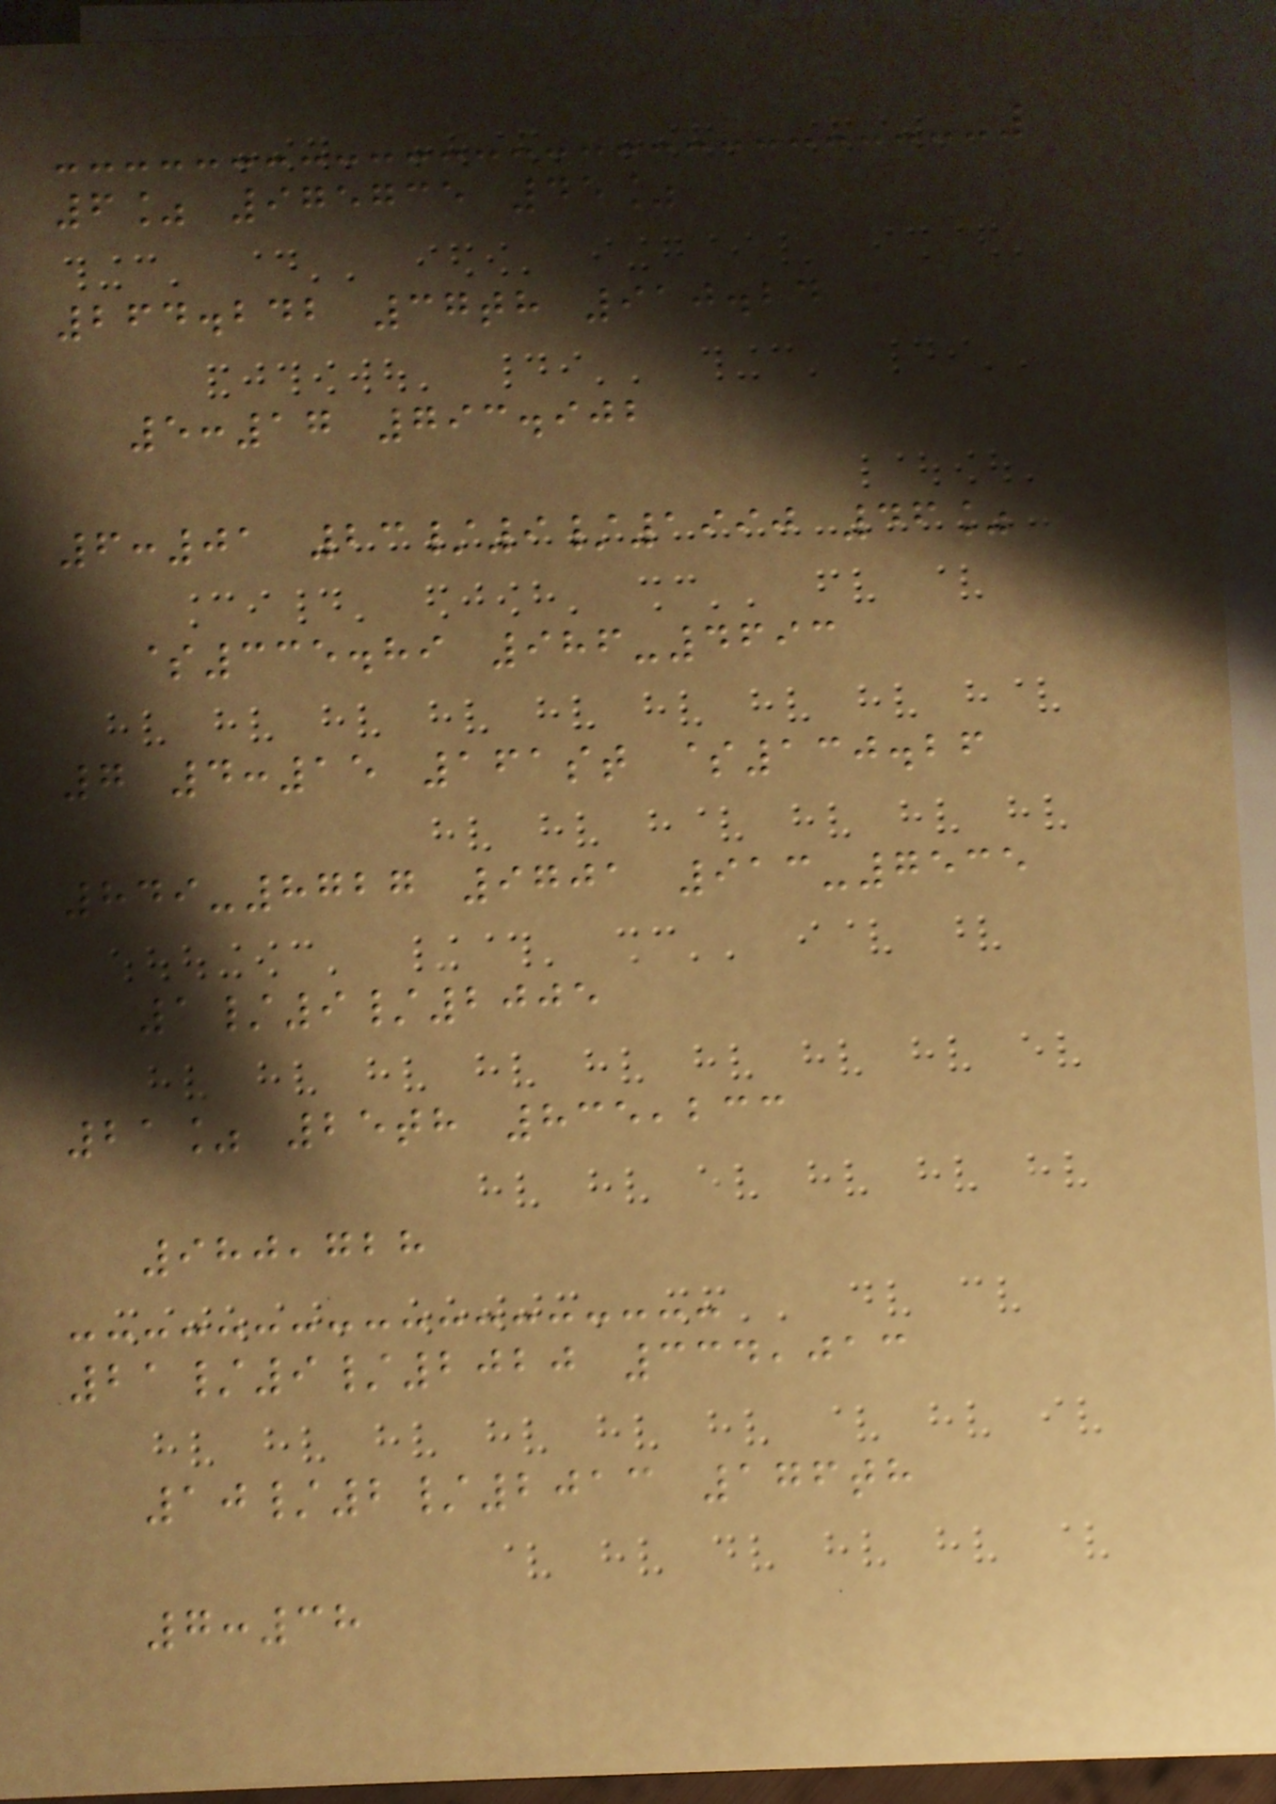6% 975735 45%
264.242 37th 910.24
5:17 793.902
6:01 23/9/1990 46%
$335.89 986-4693
7 4:15 161st $130.26
849-8727 9701 913-7535
1/9/2005
21% 25th 835,233
980,728
21/9/2020 334,013
10/2/2013 176th
7:38
